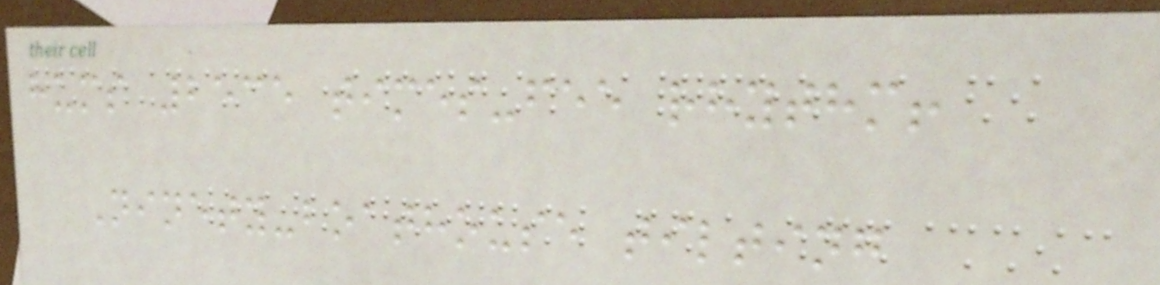hums 2535 times-fee rhythm!
Ninety-boathouse tilting
